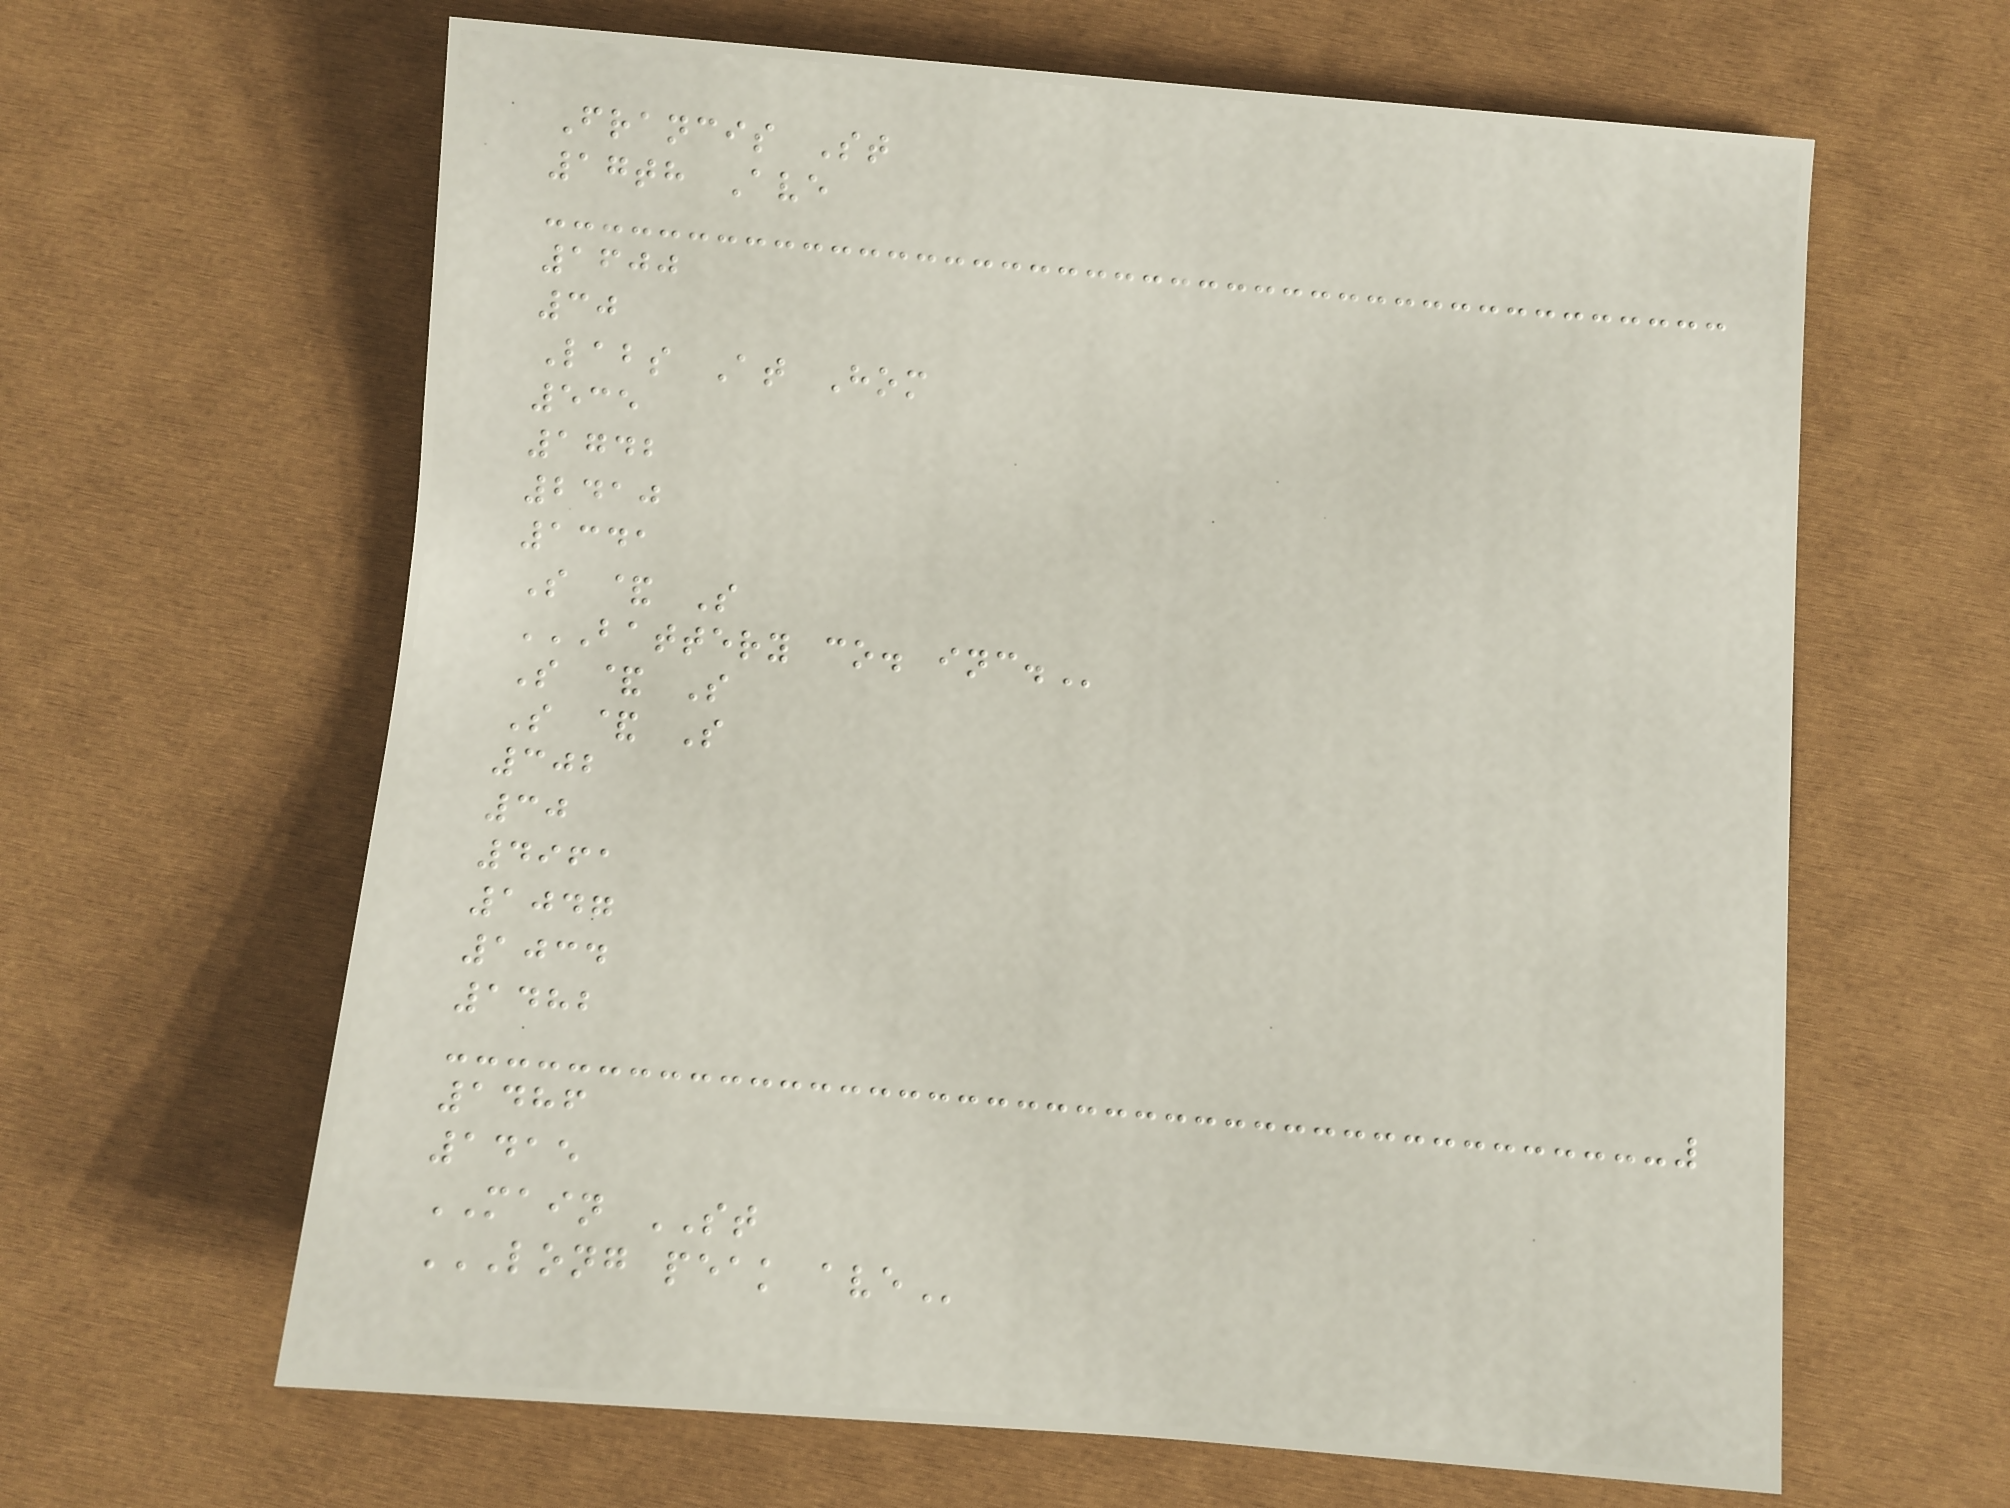Francis St
17th Ave
1600
30
Labs At Hom
535
1742
2410
1341
S & S
BATTERY CO. INC.
S & S
S & S
302
30
4961
1047
1034
1482
1486
1415
MAIN ST
LONG PEAK AVE
